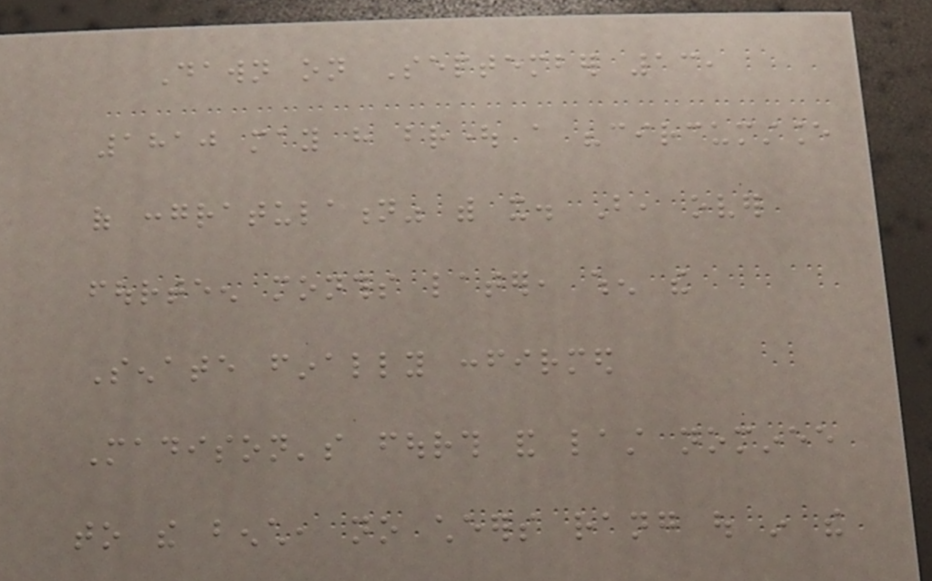Dawn on September 13,
1810 may have brought a "circumstance
of congratulation" with it. But, over
fourteen months later, when the
Senate finally confirmed
Madison's fourth and last nominee
to the bench, no cheers rang out in the
